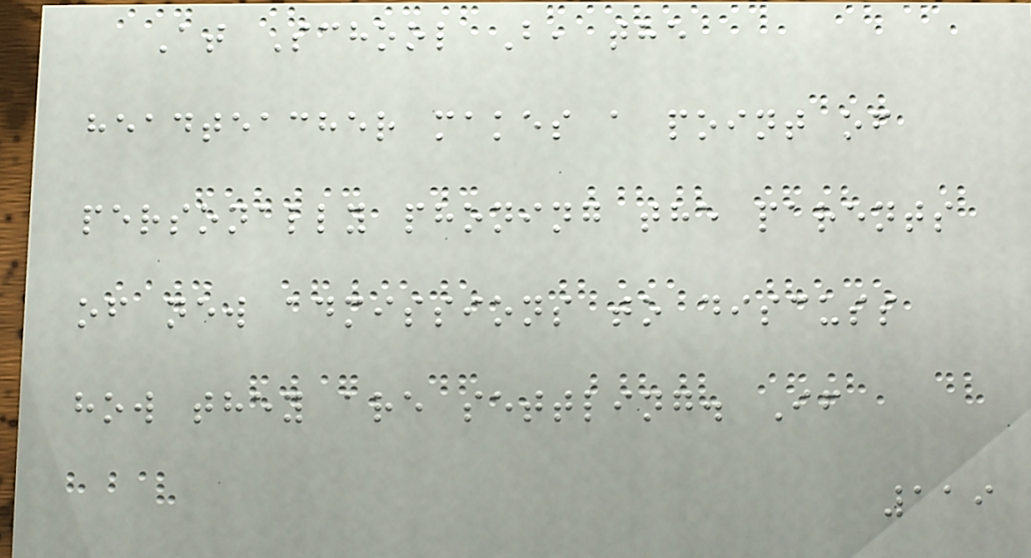At School B, the
headteacher makes a point of
personally phoning the parents
of new admissions to discuss
how they are settling. If
119
